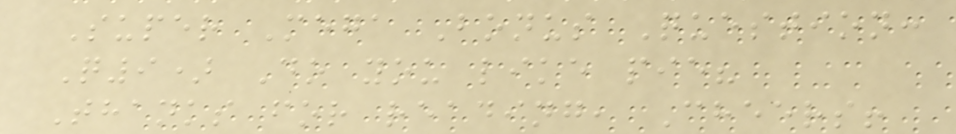Super Mega Bonus Question:
Q9) Do you like pie?
Thanks for reading, Cheers!
